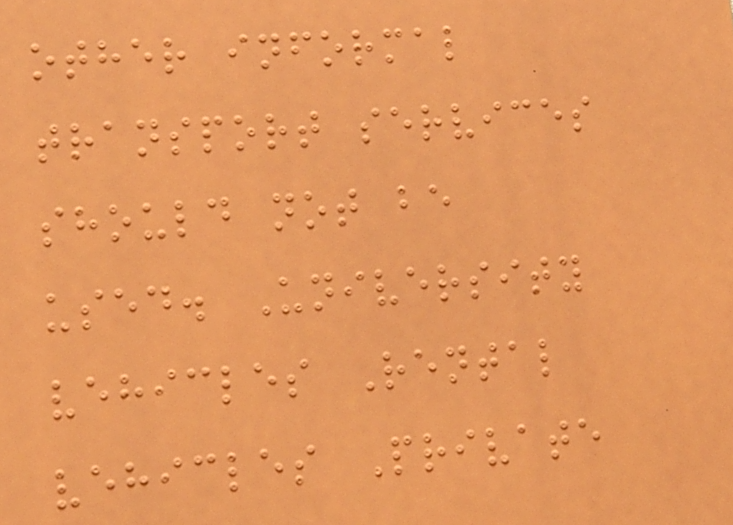other informal
transport services
should not be
used. University
vehicles Rental
vehicles Private
